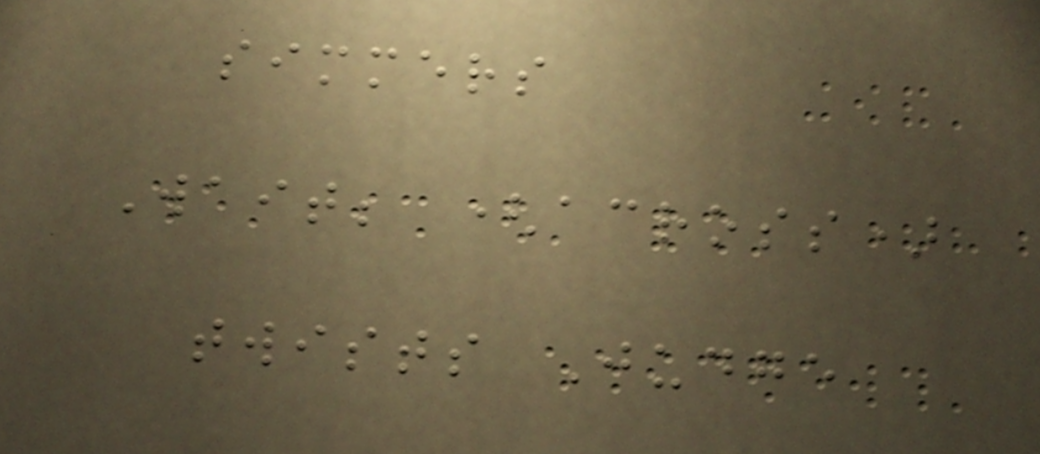simmers
Wait; (across)
twists Judge
